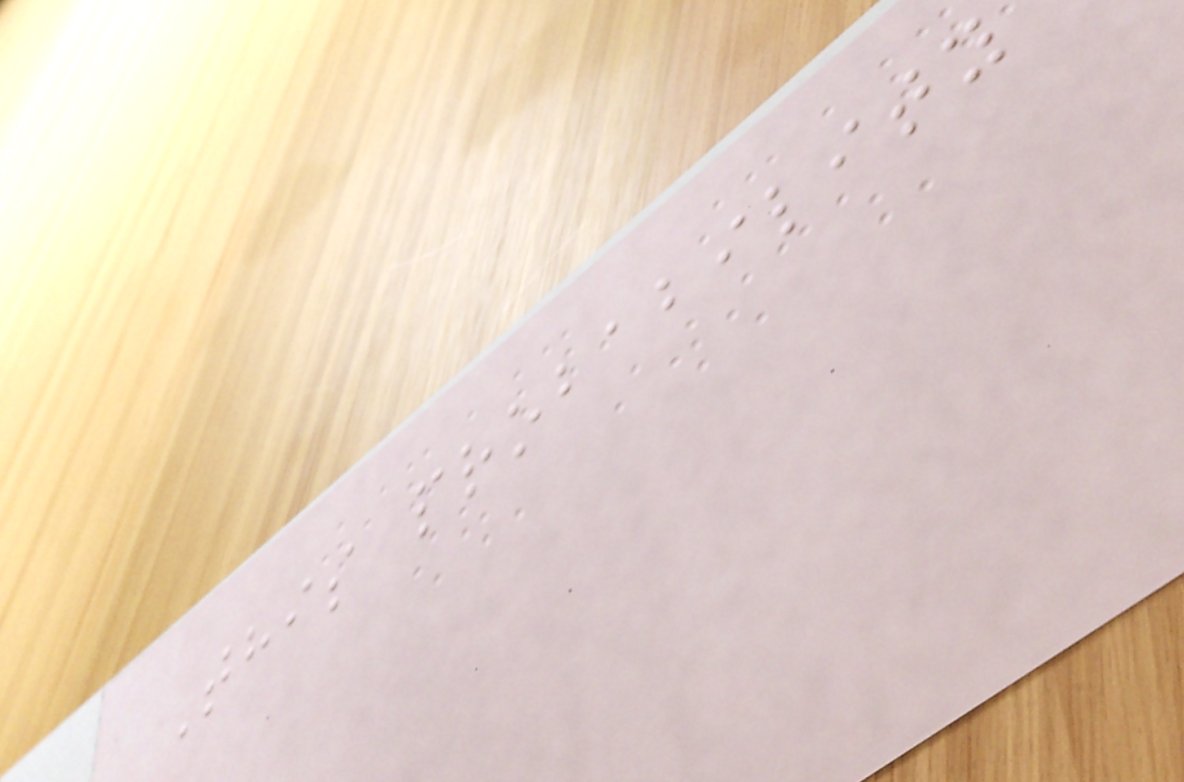This probability
